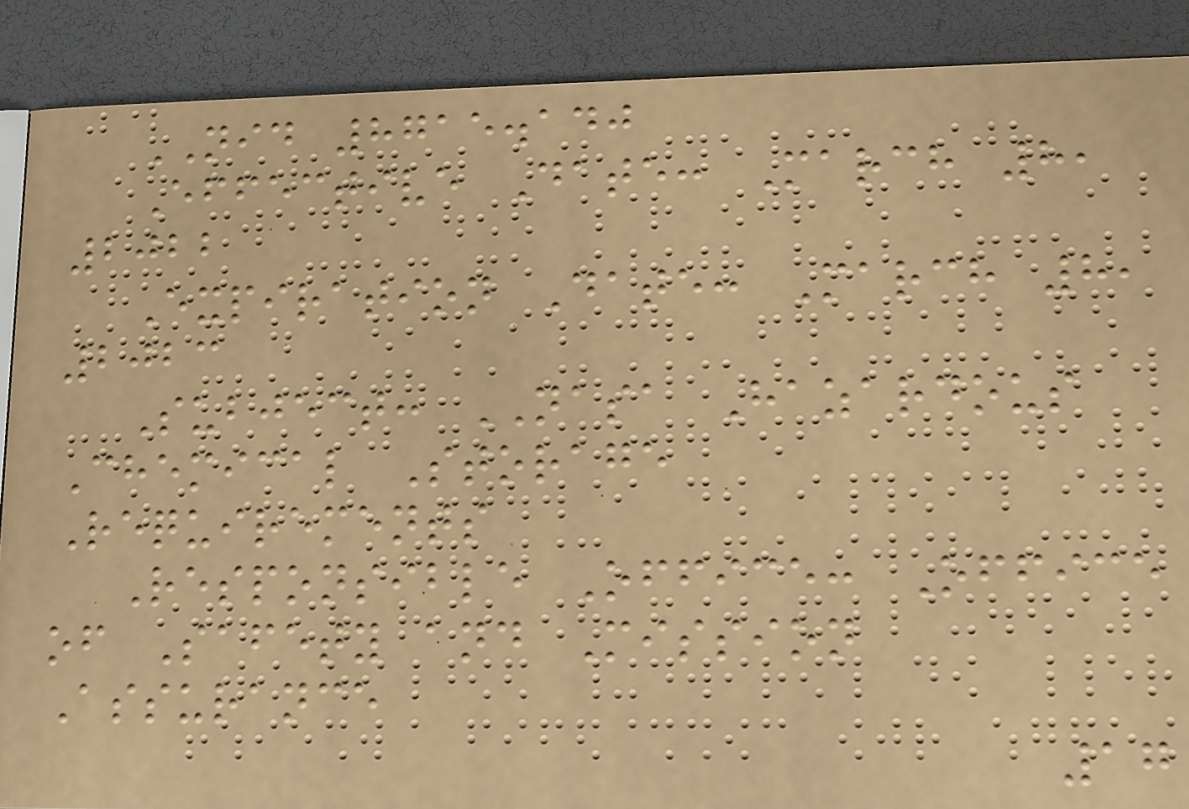NID 8715.140
Effective Date: March 8,
2022
Expiration Date: March 8,
2023
Subject: NASA Hazardous
Chemical Storage
Requirements
Responsible Office: Office
of Safety and Mission
Assurance
17
